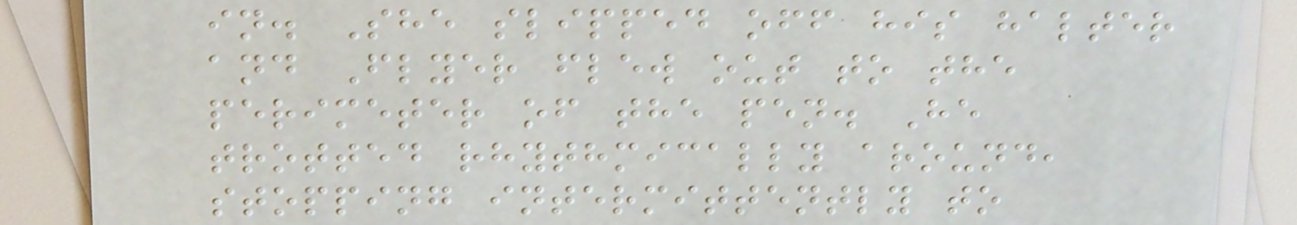in. She slipped off his halter
and Flyer flew out to the
perimeter of the pen. He
trotted rhythmically around,
stopping intermittently to
